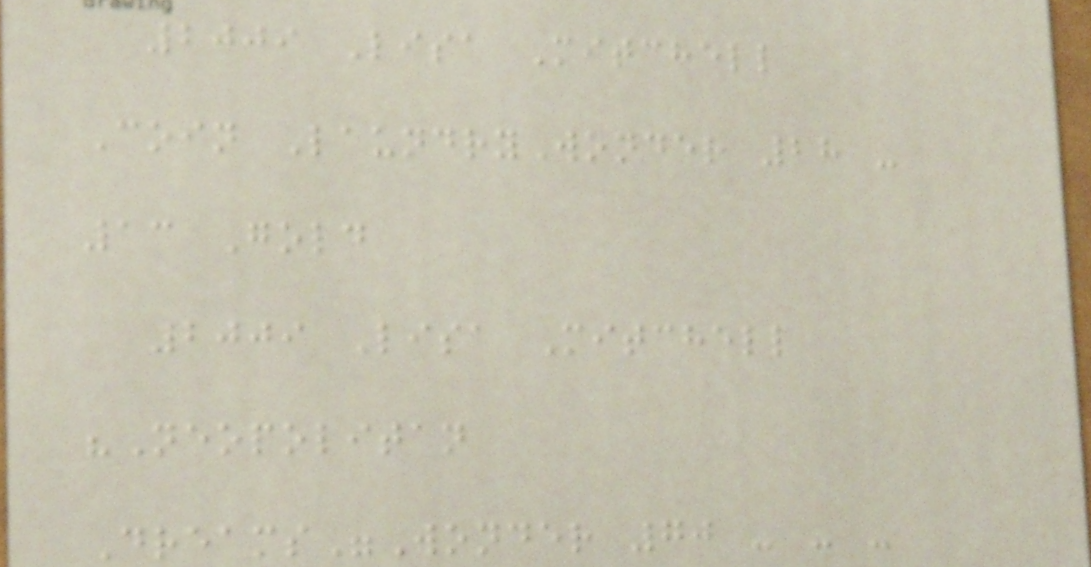2009 Lisa Mitchell
Coin LaundryWonder 28 -
13 Gold
2009 Lisa Mitchell
"Neopolitan
Dreams"Wonder 70 - - -
